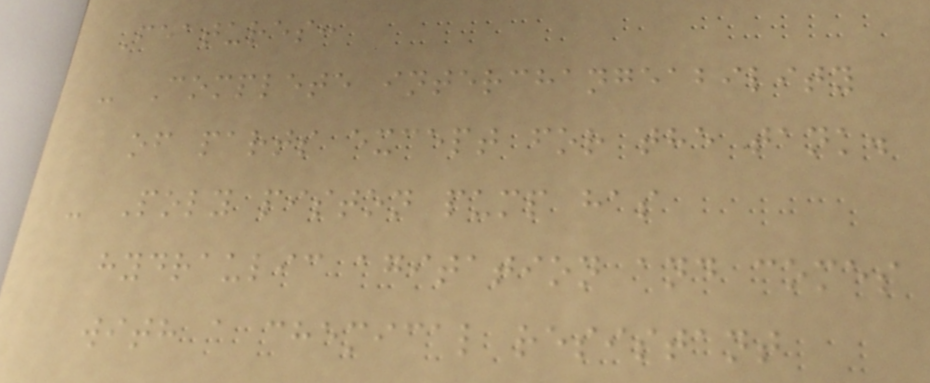Features:
- Complete interchangeability
of parts except for the tank.
- Poly piston pump has
hydraulic agitation and comes
with a chemical resistant
